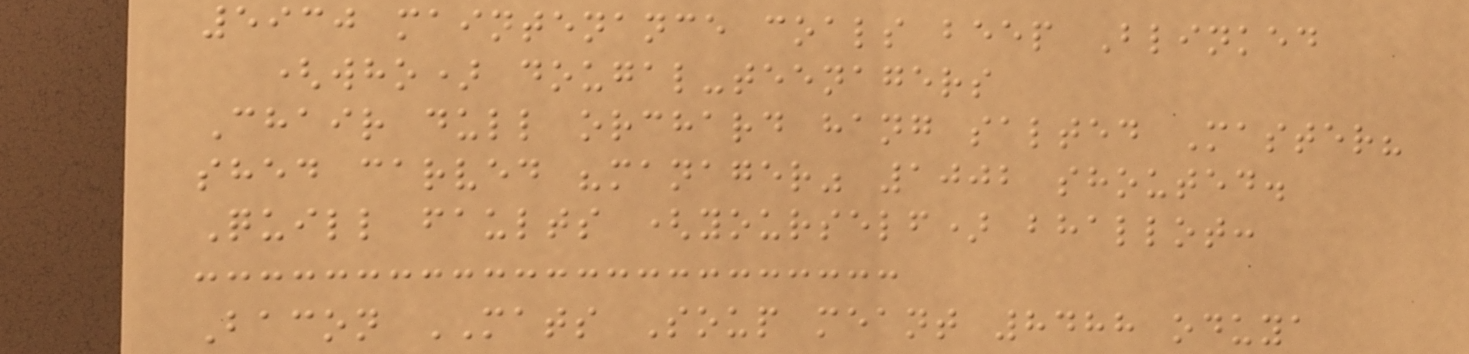5930 maintenance coals beep Blinked
(who) dougal-teenagers
Chair dull orchard hang salted Master?
shed carved "manager" 1002 shouted.
Quill faults (yourself) bhallot:
Bacon MATS Soup meant 8488 oduya
